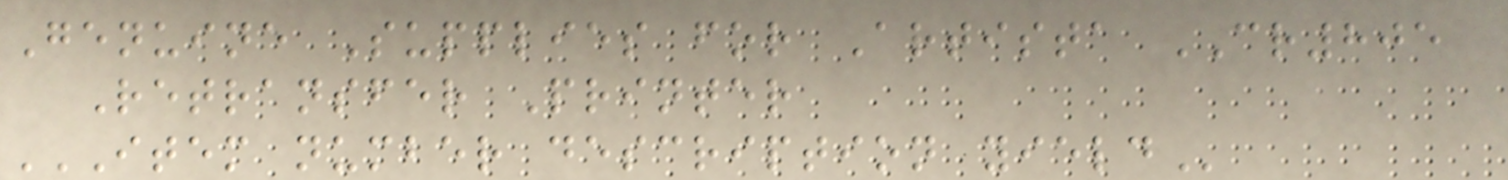Genuine Supplies for Artista CR805
Retransfer Printer
ITEM NUMBER DESCRIPTION YIELD
